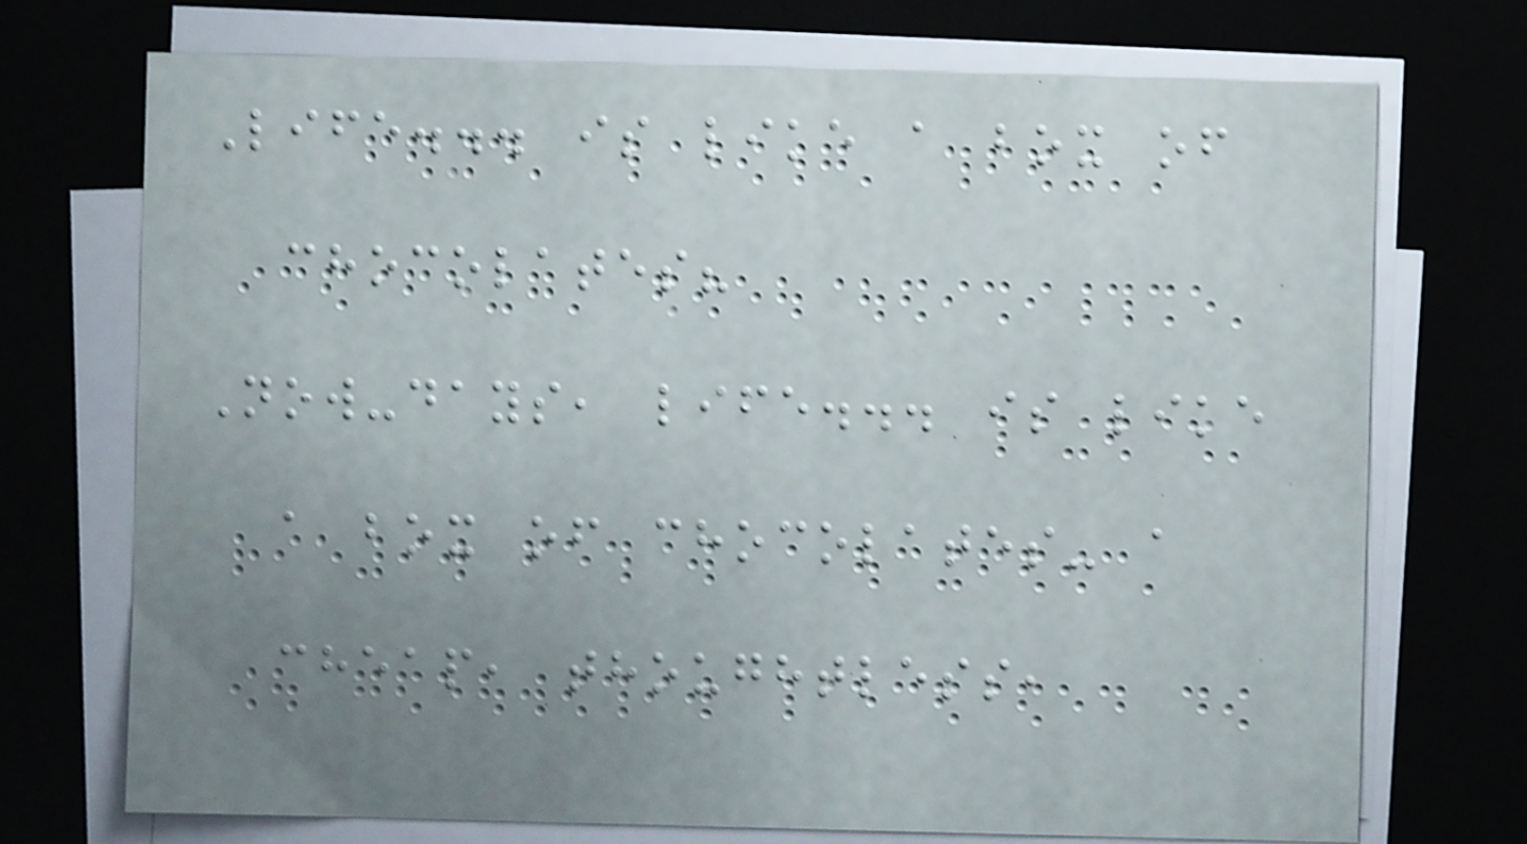Life... is like a box of
chocolates?
Now-days, life... is like
a box of chocolates- a
cheap, thoughtless,
